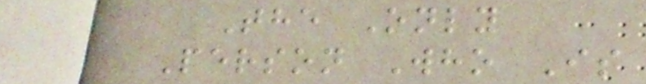The Only
Person Who Is
